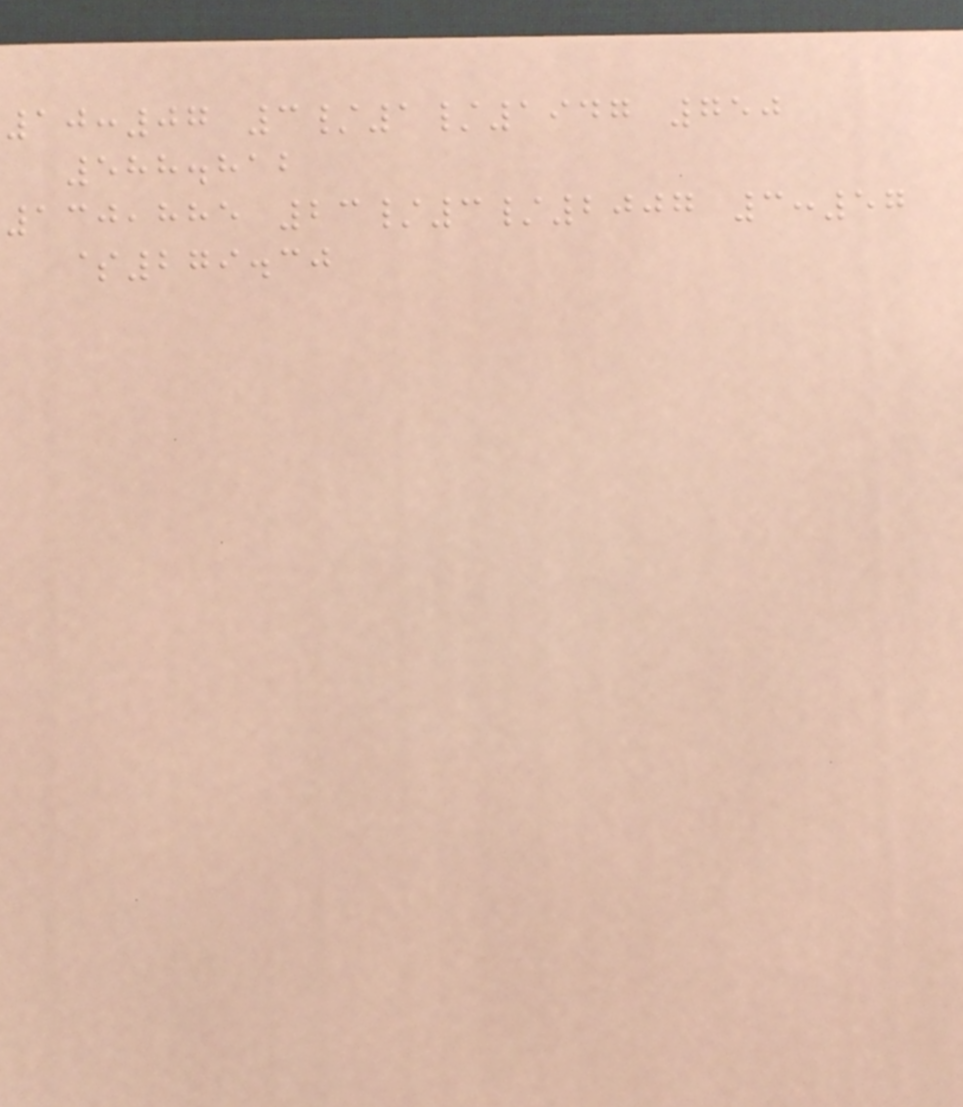10:07 3/1/1947 750
588.812
130,885 23/3/2007 3:57
$279.30
